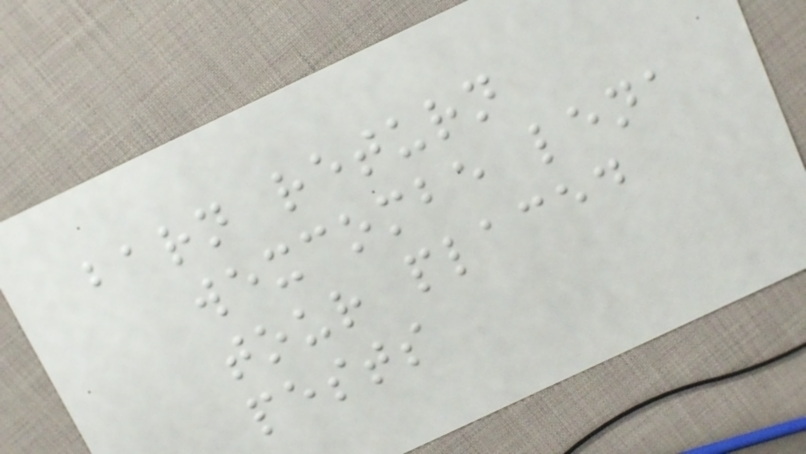barn return
wexcombe lena
tour placed
pests
